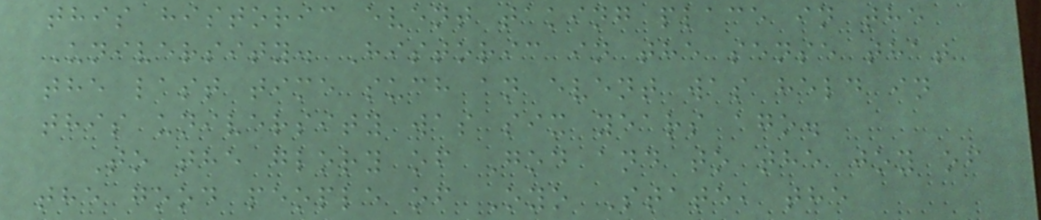this historic event taking place in the
University. Historic in the sense that
the last time such an event was held in
this university was six years ago.
To the glory of God and to the joy of
the good people of Oyo State, the
